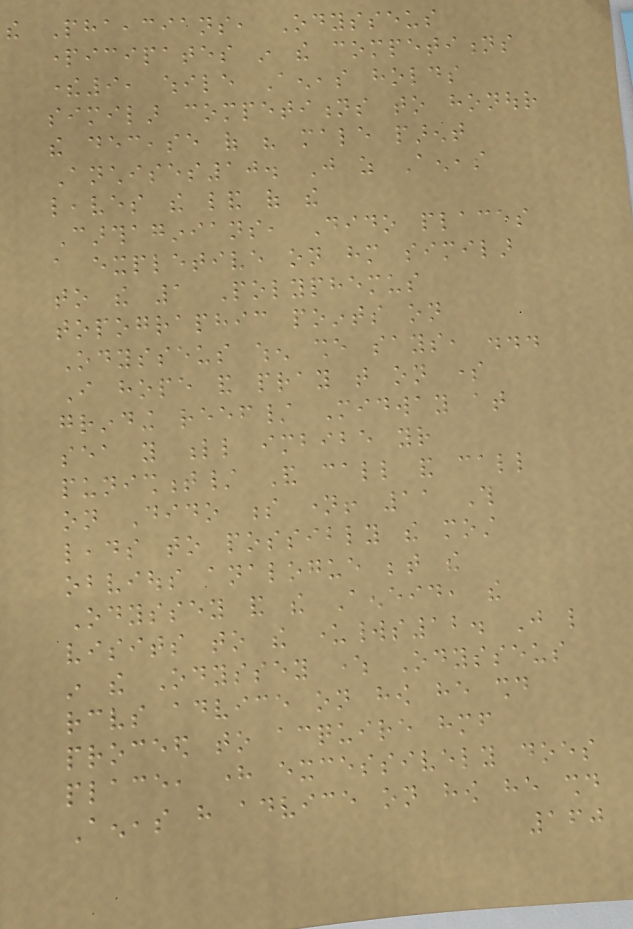the Phaeacians, Odysseus
participates in the competitions
there9, while Aeneas holds
similar competitions to honour
the decease of his male parent
Anchises10. Just as Aeneas
leaves the land of the
Carthaginians, Dido places
a expletive on him similar
to the 1 Polyphemus
topographic points on
Odysseus when she says, ...
I hope and pray that on some
grinding reef/ Midway at
sea you ll imbibe your
punishment/ And call and call
on Dido s name! 11 This
leads to possibly the most
obvious analogue between the
Odyssey and the Aeneid, the
visits to the underworlds12. Just like
in the Odyssey where Odysseus
receives advice on how he should
proceed to acquire himself
place, here excessively does
Aeneas have advice on how he should
160
